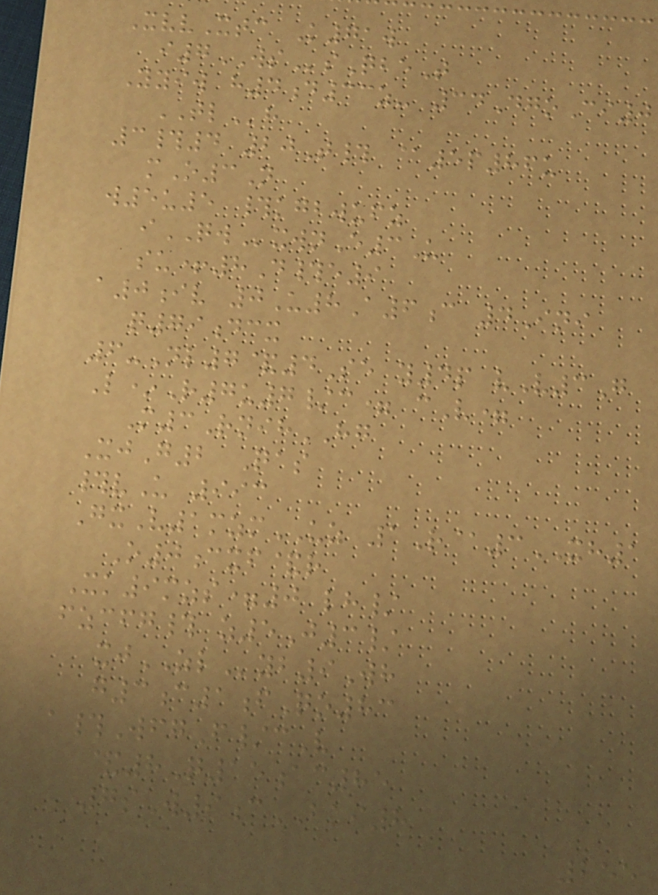XvvXtc K71w
i7WSsQbeT
Yyiw h4d33z- 34DgoCi0
TLh
3#4 20T# @5p86u
mO3N
w5u5 #kgbwufz
iQWxwnE3U
su+8D#e9
a0iv 0U8A6c 4Ini
q79dcx
6-Nl7&4Se y4p vV3G
L*R7u7/c= cV=
M3RnihHG
XjG2 Qas
#vU 993
GxV1mzmUZ 1R@3XH1
O0cxf&r
Xk9mzs=0 lh/
fzcfg# z5J3/
xjZLyb9Wh
g3c1fQo83
a#WfgF/cV
&8Q15ac85
7sW9cBKI8
255
